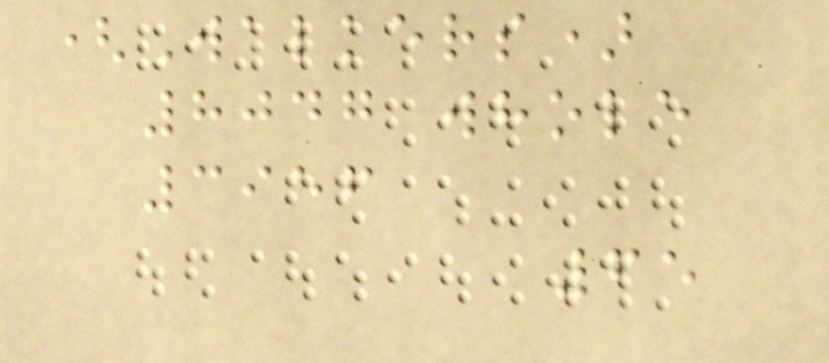(Walkers)
8047 whole
3956
65
